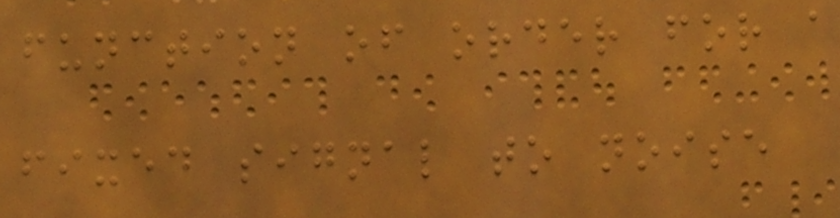function of order for a
fixed signal to noise
